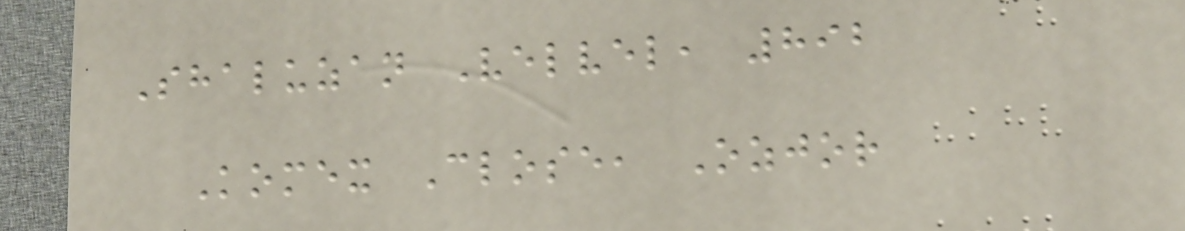Shaluzan Velvel, 892
Komex Close, Ozjor
